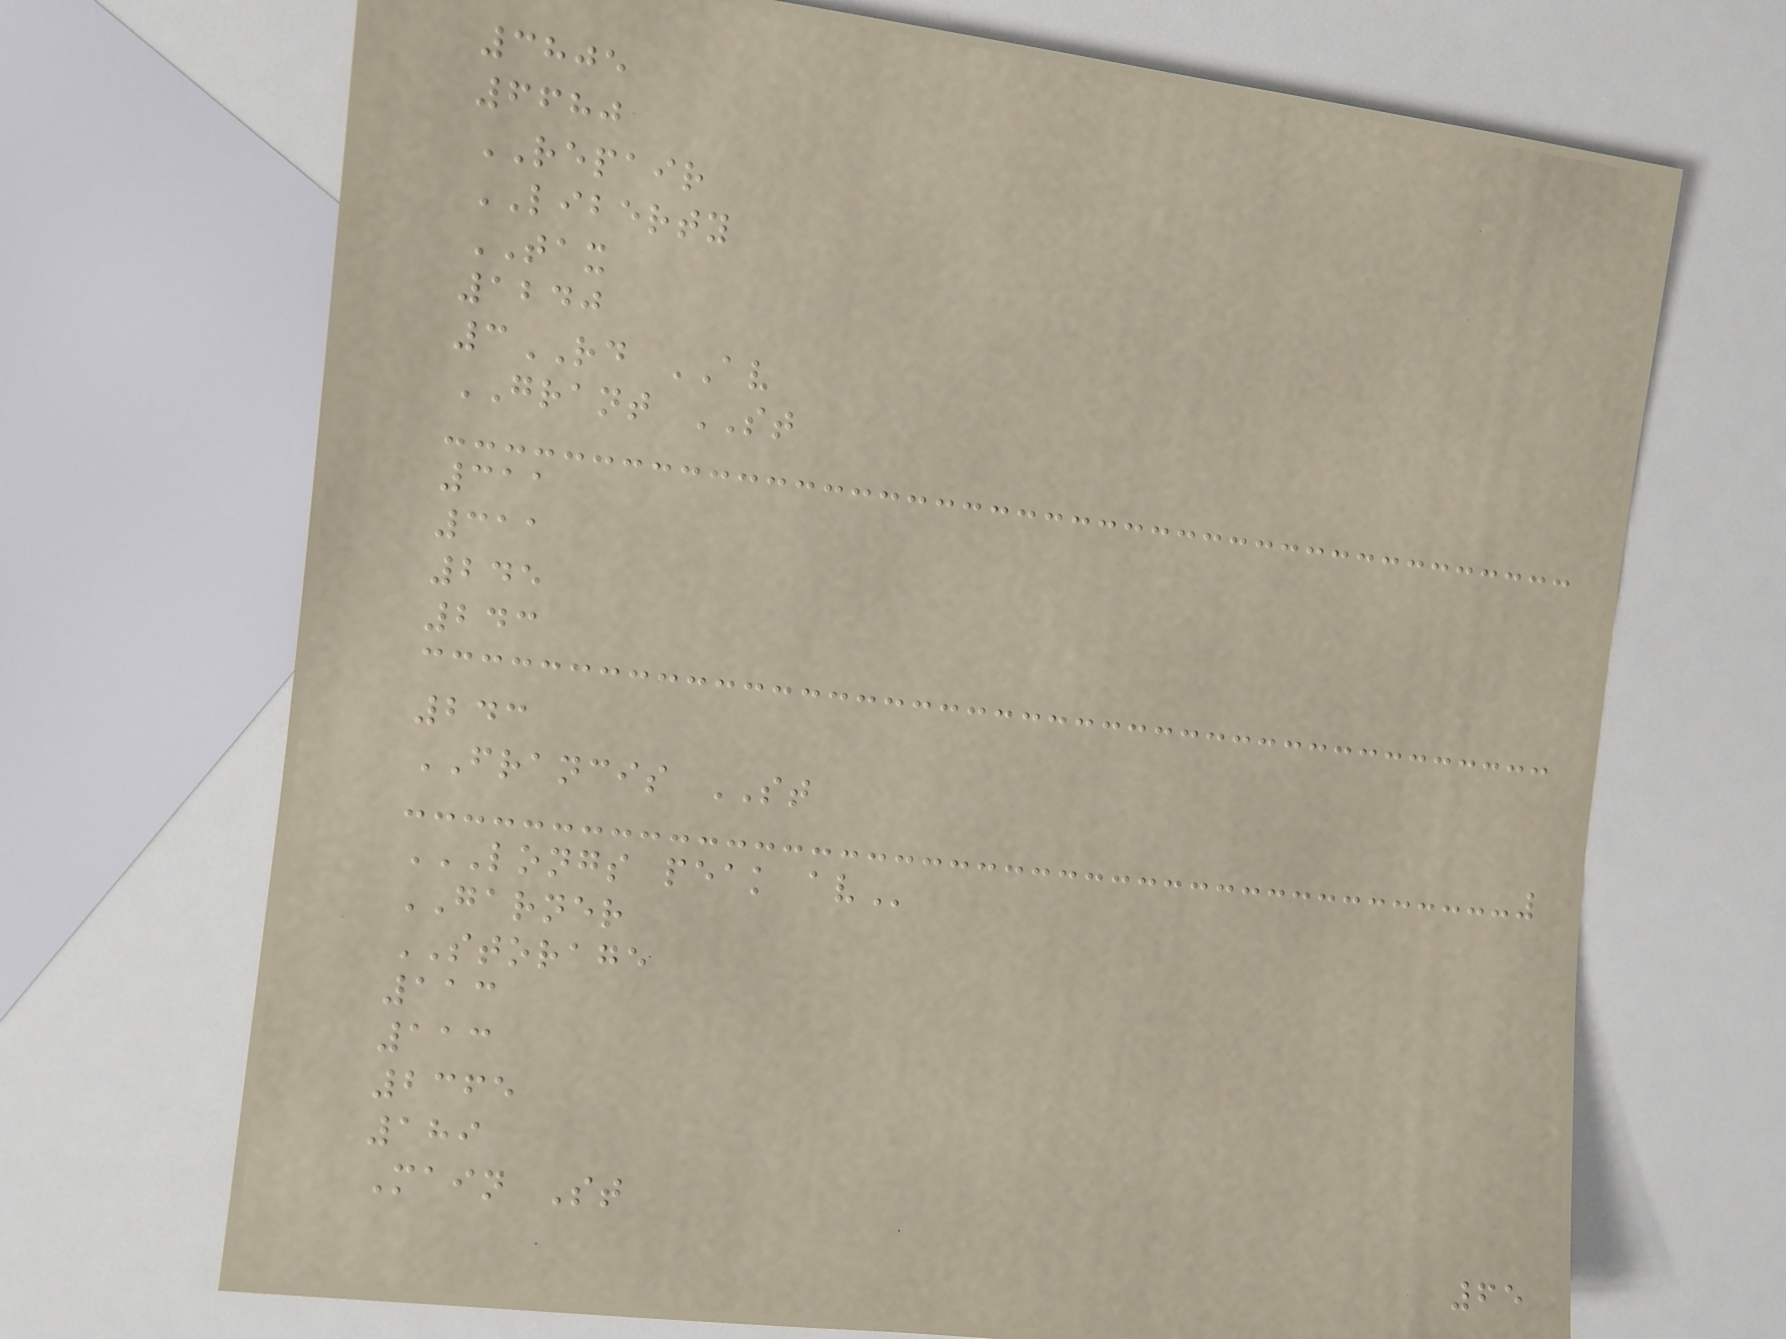3805
6680
REPAIR
LIBERTY
TAX
1240
3RD AV
GRANT ST
311
311
245
243
243
FRANCIS ST
LONGS PEAK AV
GARNER
STORAGE
113
113
2365
189
Main St
65
